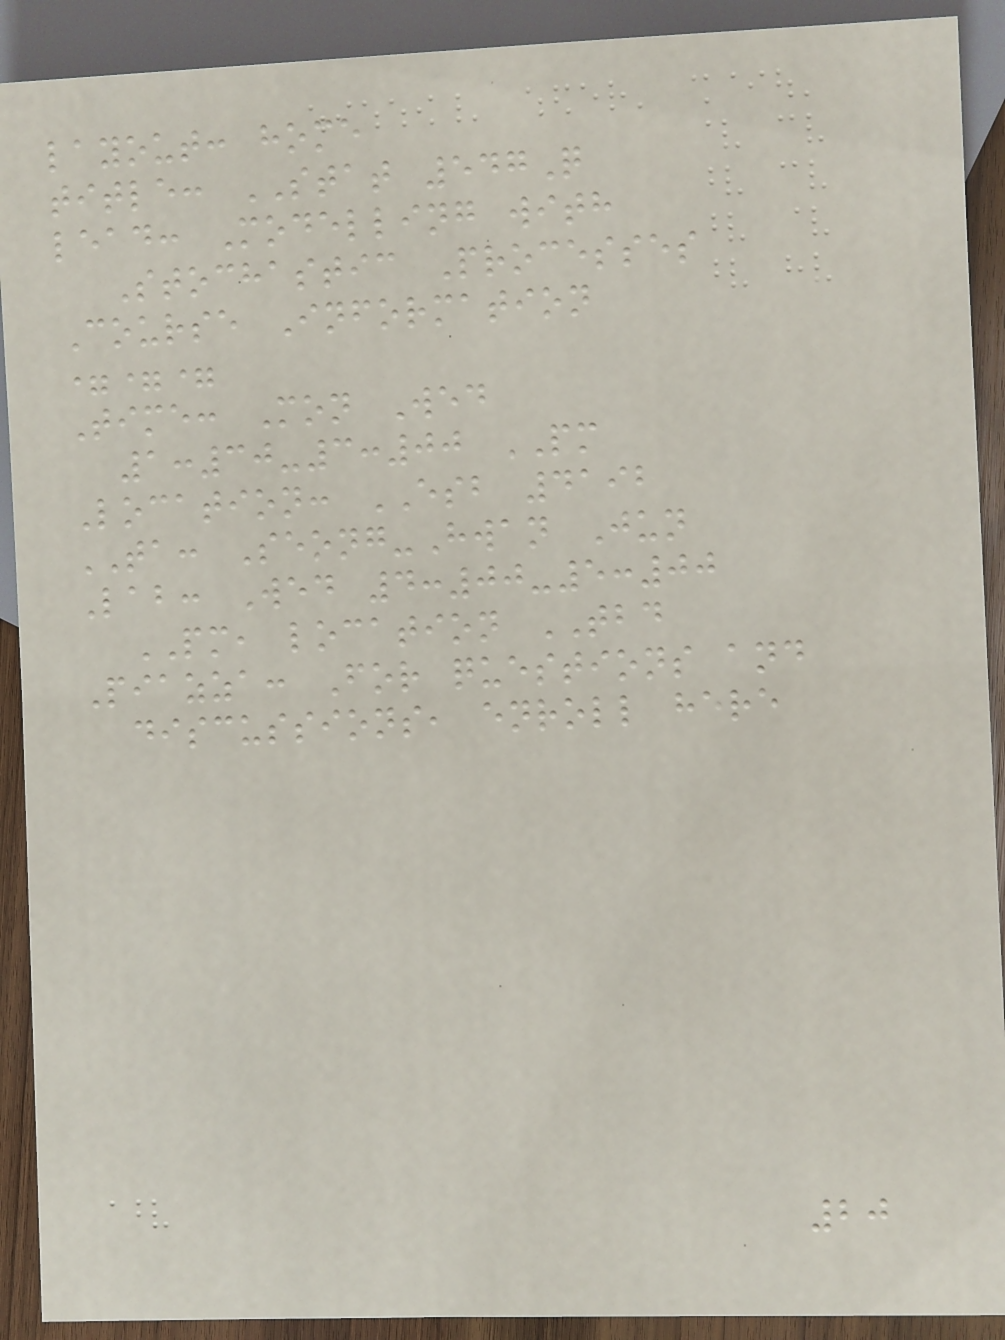layout: home
title: STAT 547Q
lead: Modelling with
Stochastic Processes
Course Information
===
Time: Mon Wed
1:30-3:00 PM
Location: ESB 4192
TA: Seong-Hwan Jun
Lab: Wed 4:00-5:00
PM, location TBD
Piazza: For questions and
discussions, enroll here
20
